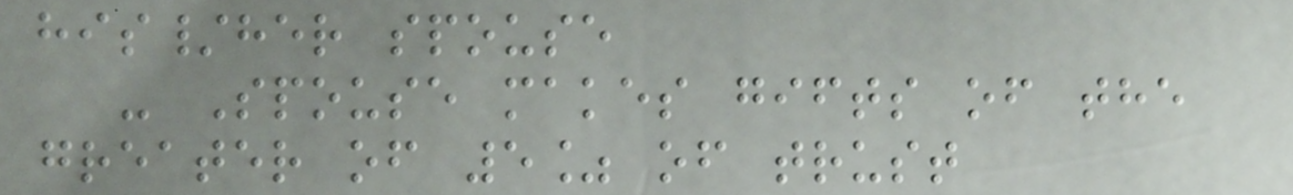his/her spouse
- Spouse makes gifts of the
greater of 5% of trust
